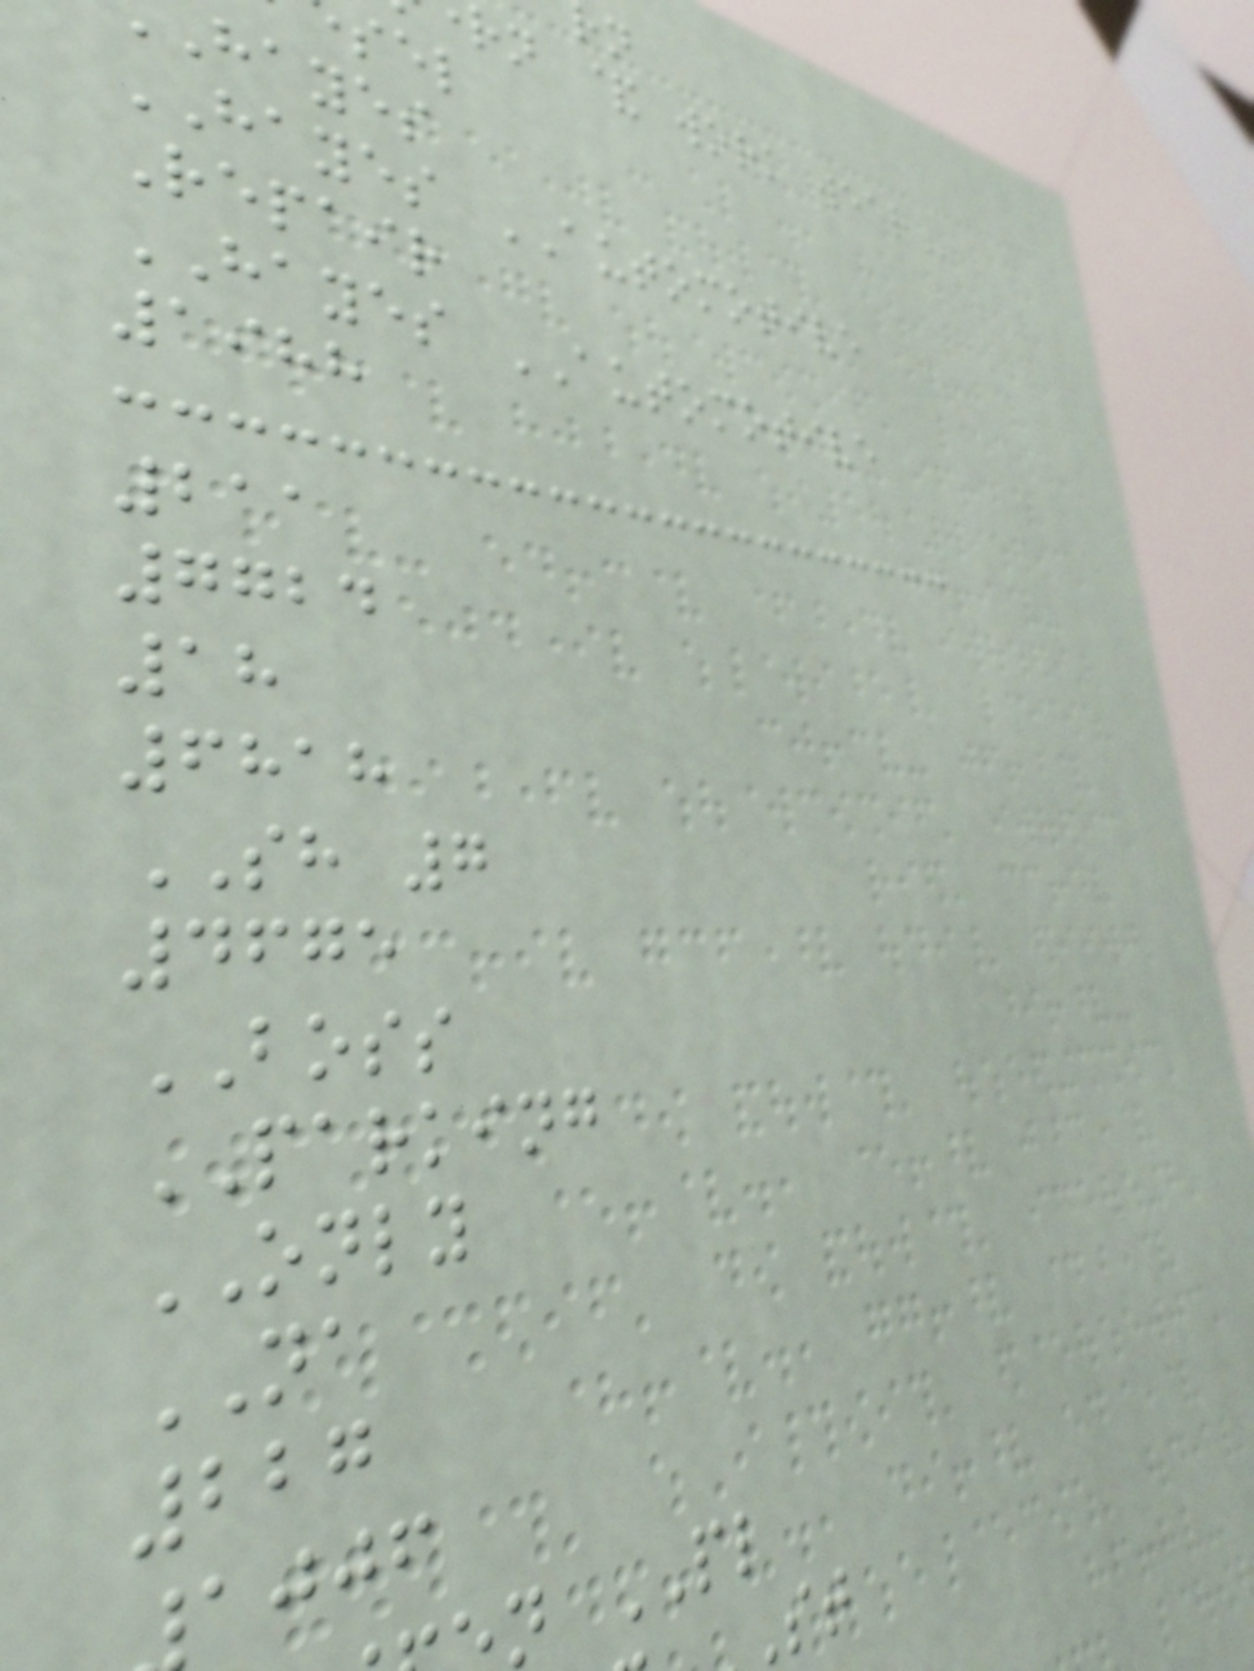rn & work
hayes
HAYES AUTOMOTIVE
Repair
HAYES AUTOMOTIVE
1988
211
7724
18
6818
SH 7
4675
BOSS
PARKING
ONLY
NA
227
ajjf
n PL
